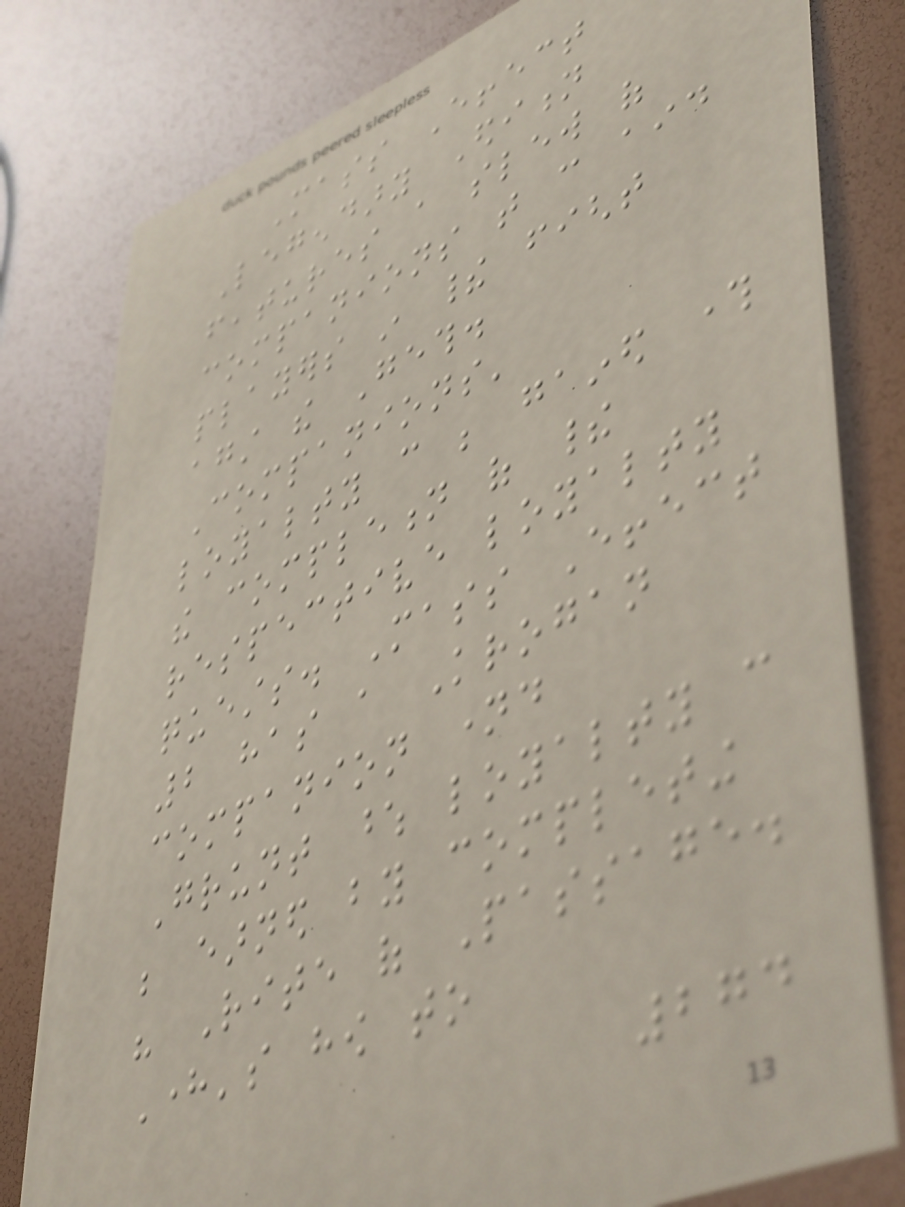Mass Effect
Legendary Edition
features a slew of
companions that can aid
players in their fight
against the Geth.
Companions'
loyalty can be gained through
the completion of their
respective loyalty
quests. Mass Effect
2 has a Krogan
companion named
Grunt whose loyalty can
be earned by completing
his Rite of Passage.
Here's how to
274
